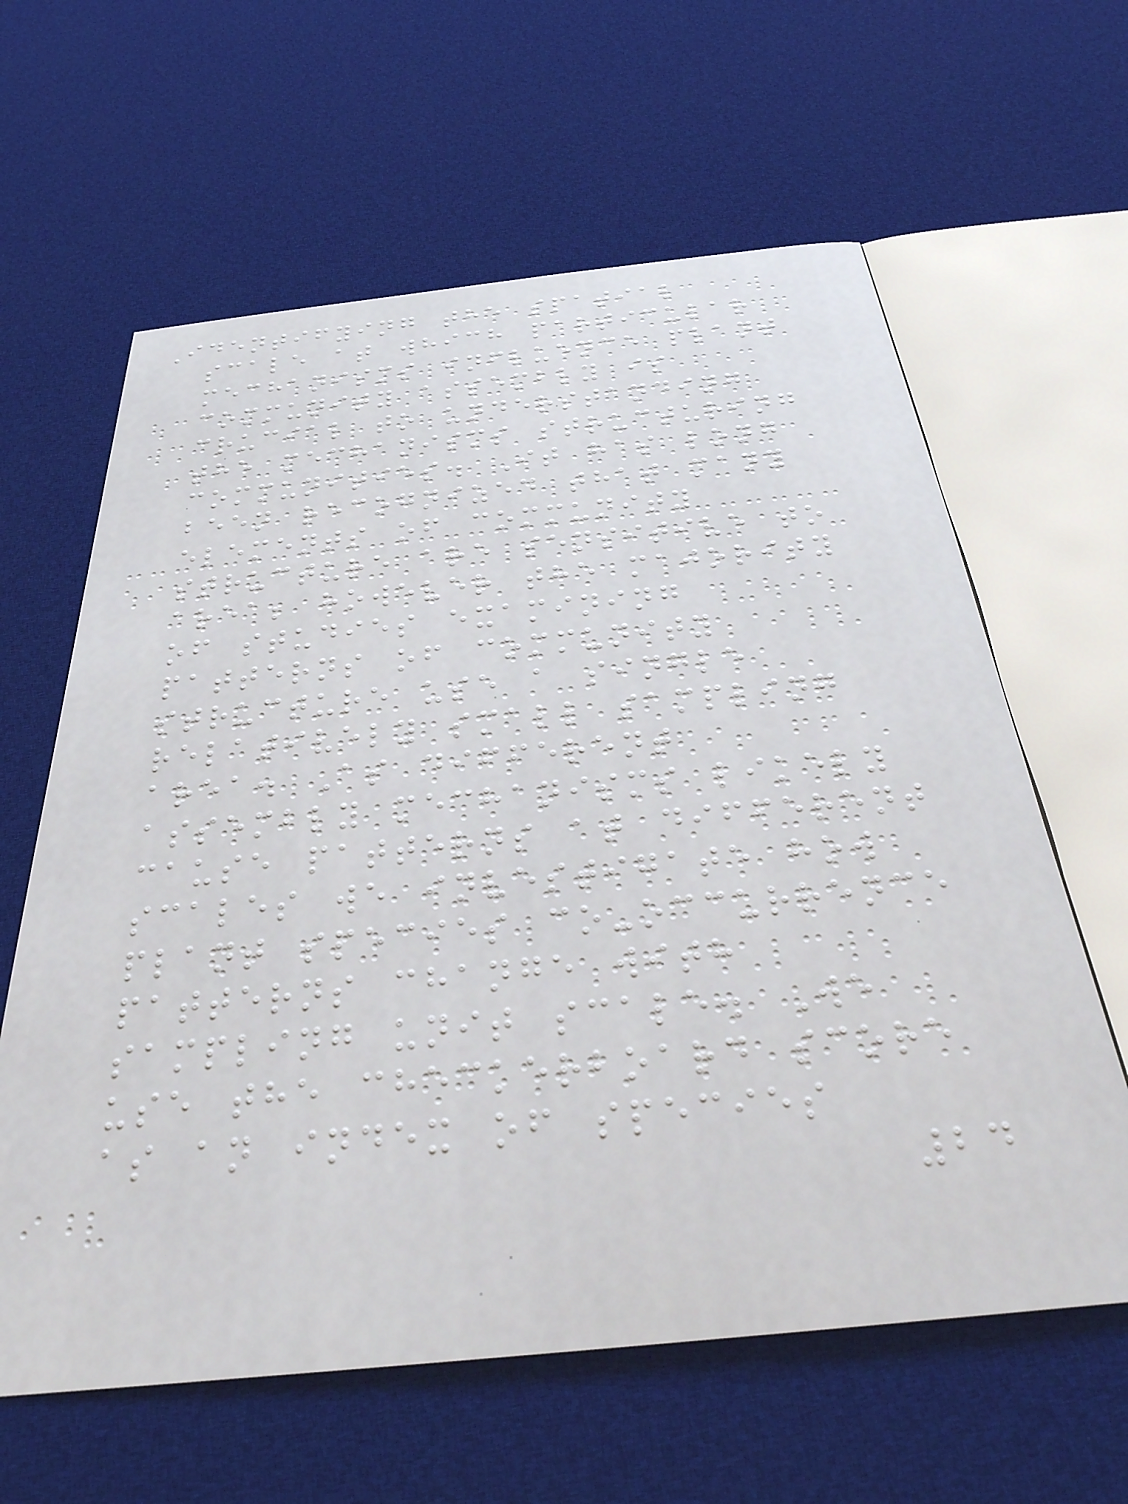Identifying the spatial
scale at which particular
mechanisms influence plant
community assembly is
crucial to understanding
the mechanisms structuring
communities. It has long
been recognized that many
elements of community
structure are sensitive to
area; however the majority
of studies examining
patterns of community
structure use a single
relatively small sampling
area. As different
assembly mechanisms likely
cause patterns at different
scales we investigate how
plant species co-occurrence
patterns change with
sampling unit scale. We
use the checkerboard score
as an index of species
24
